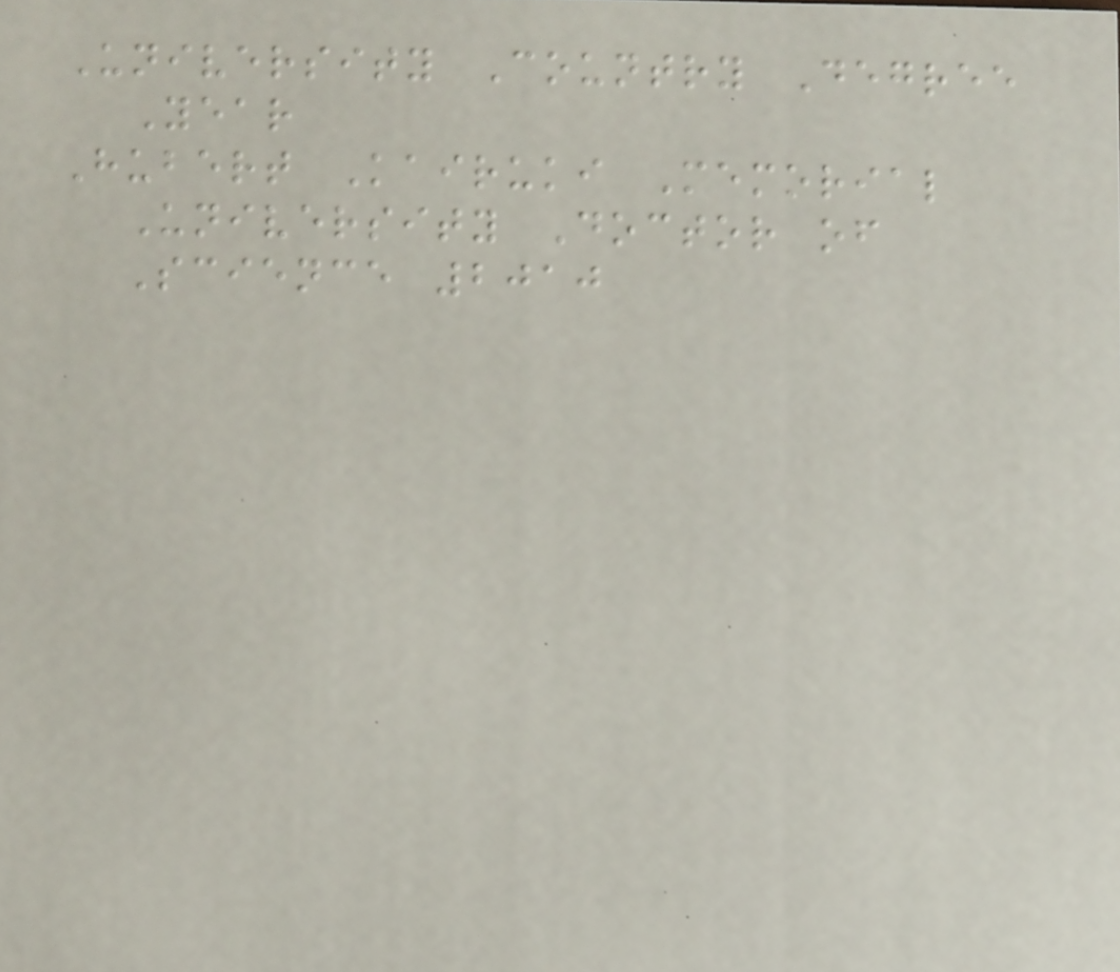University Country Degree
Year
Hubert Kairuki Memorial
University Doctor of
Science 2010
